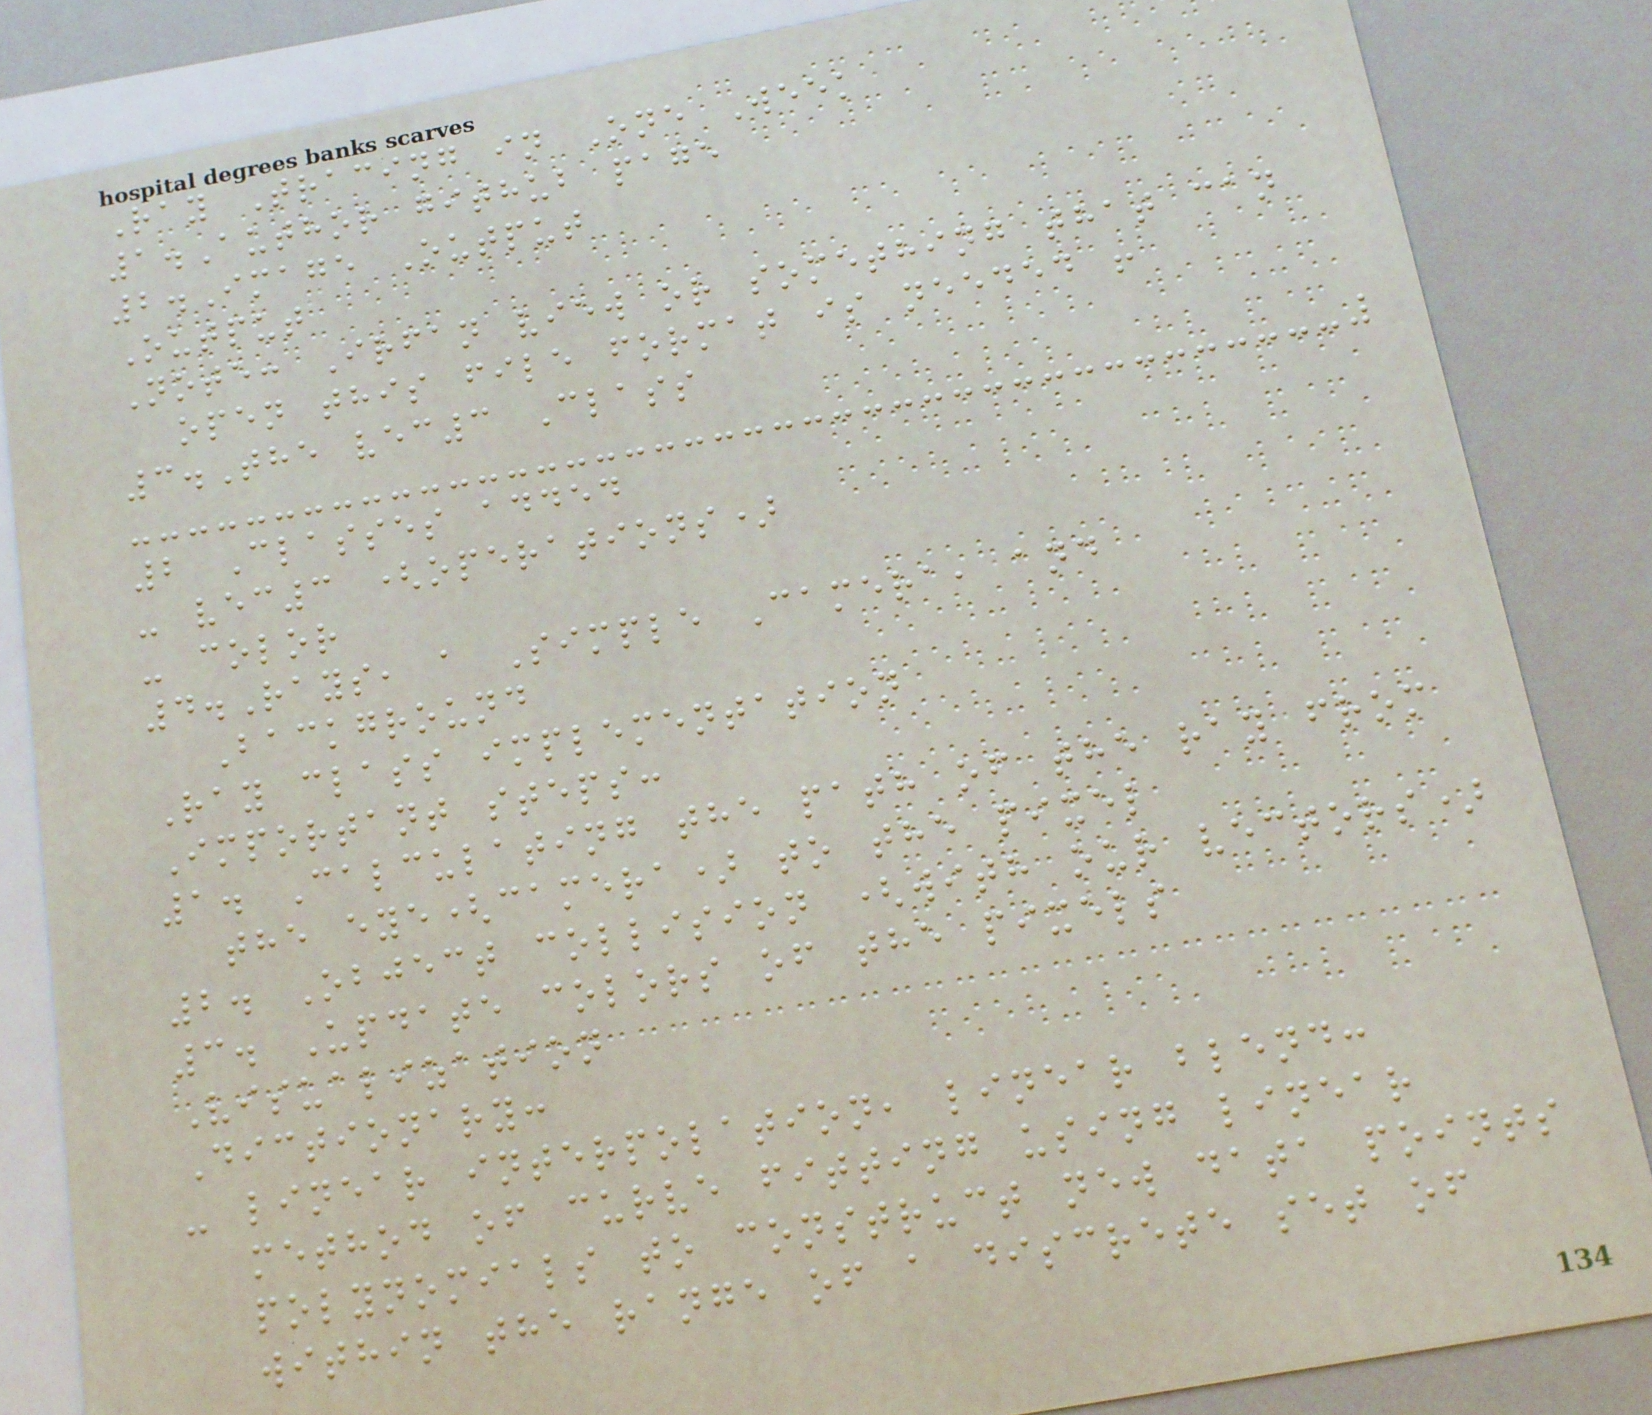Ray Tracing in One Week
1.Author github page
2.Image Output
Output
Note: Irfan view or something that can
open this file format is needed !
3.The vec3 Class
2 Classes added
- vec3 (operations)
- color
4.Rays, a Simple Camera, and
Background
Ray class implementation
Important steps:
1. Calculating the path of the ray from
the eye(camera) to the pixel
2. Object collision (with our vectors)
3. Update colors of the pixels
Visualization
Dictionary:
- linear interpolation, linear blend:
method of curve fitting using linear
polynomials to construct new data points
within the range of a discrete set of
